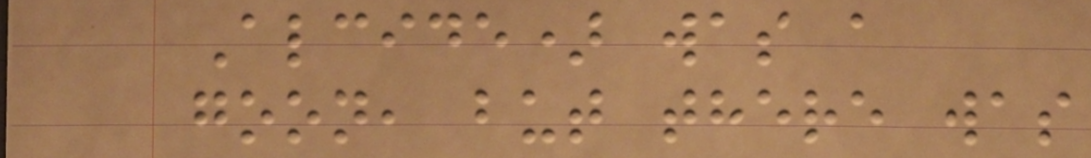Alcide) was a
goon, but there was
